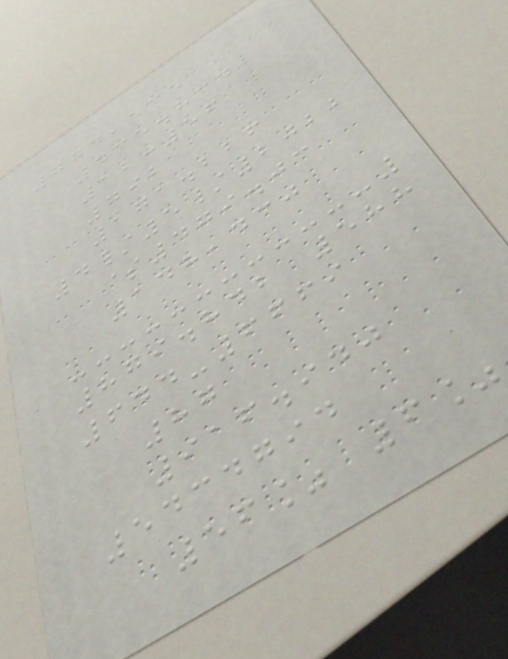774,535
435.834
12:56
792
171.226
4/5/2022
$479.03
148,430
879.842 588
644-6669
87
916.940
5434794
56% 6%
